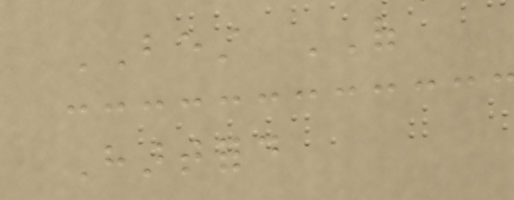BEST OF
Hartford
